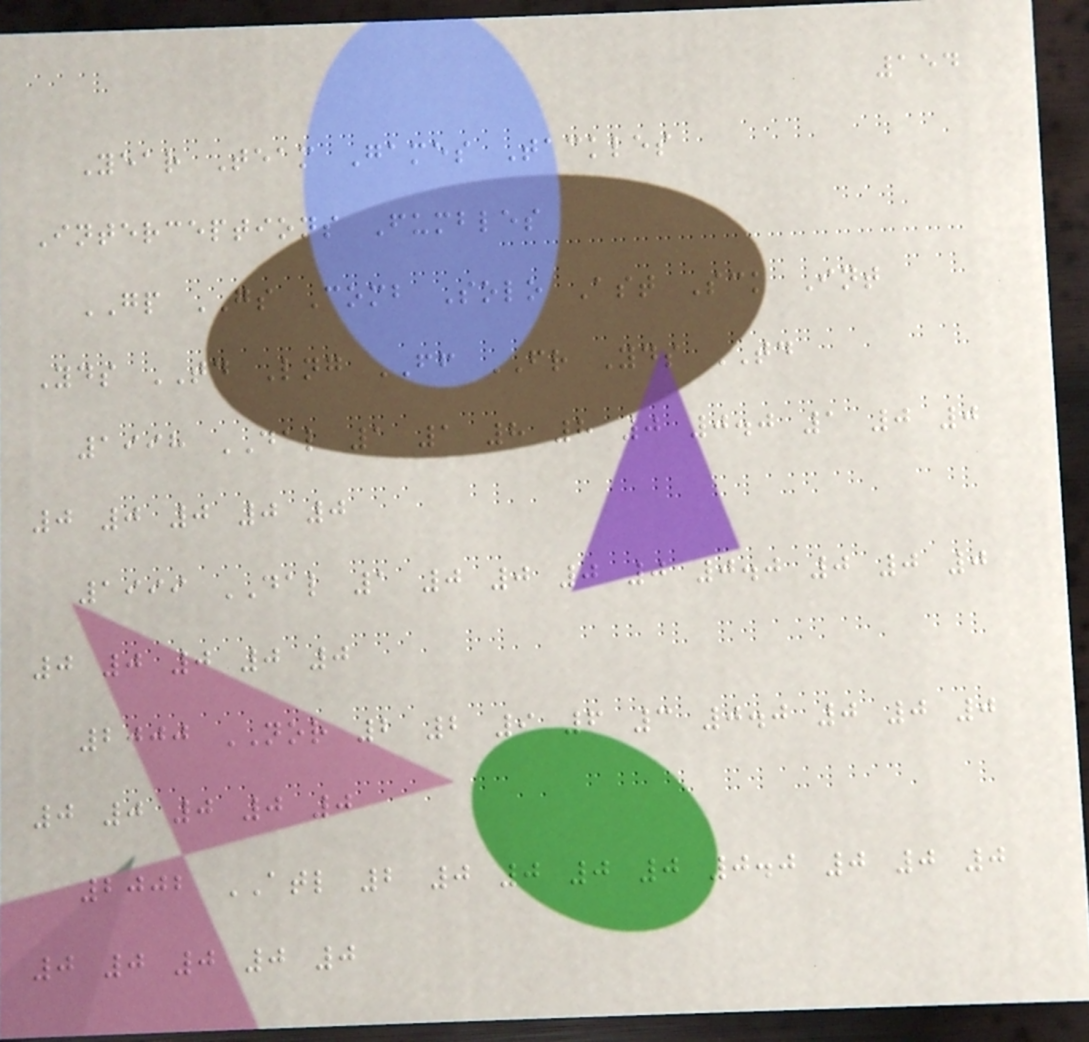154
Year Team Games Tackles
Interceptions Fumbles
GP GS Comb Solo Ast Sck Int
Yds TD Lng FF FR Yds TD
1998 DAL 1 1 8 8 0 0.0 1 0 0
0 0 0 0 0
1999 DAL 1 0 0 0 0 0.0 0 0 0
0 0 0 0 0
2000 NOR 2 2 9 6 3 0.0 0 0 0
0 0 0 0 0
2002 ATL 2 0 0 0 0 0.0 0 0 0
0 0 0 0 0
